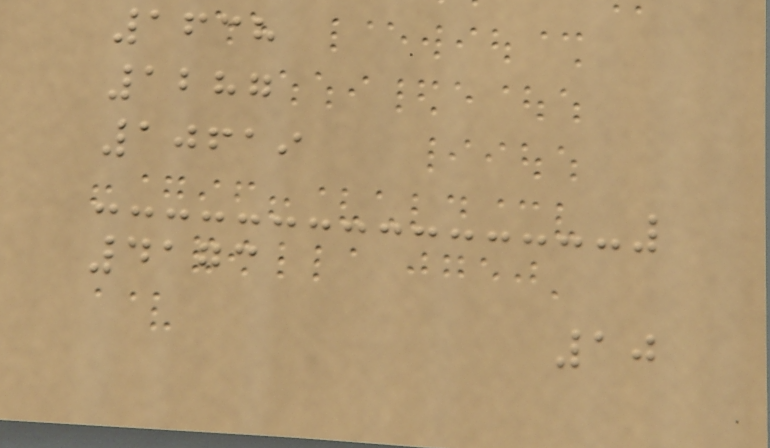1638
1287
10619
4173
10
